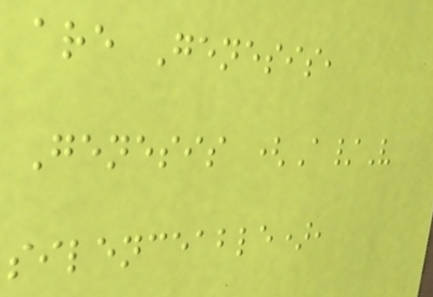are Genesis,
Genesis (A/V
silenceable),
